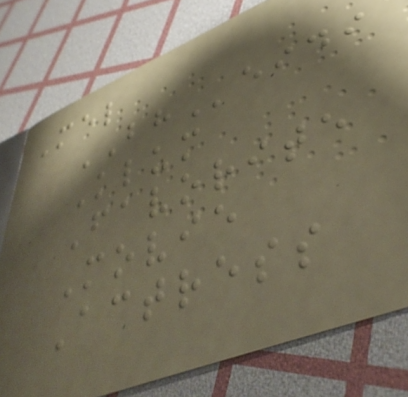Mel
BHeidi
Klum
Favorite
Movie
Actress
